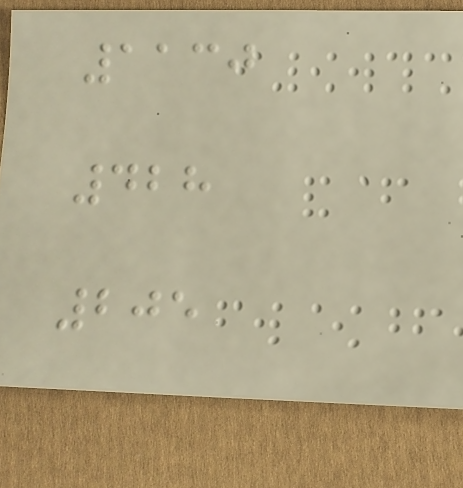1130
428
205
